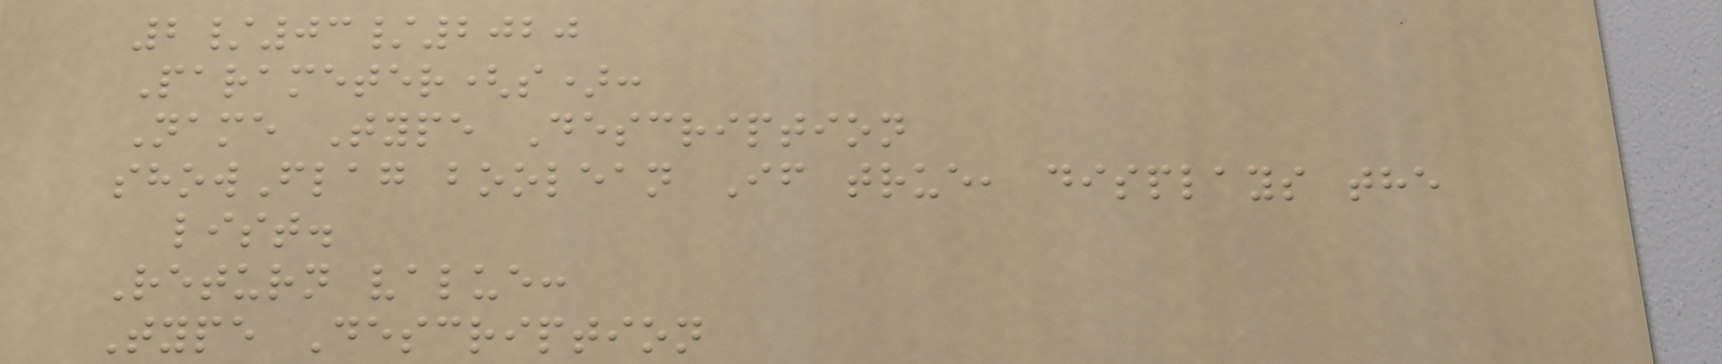2/03/2020
Parameter(s):
Name Type Description
showFlag boolean If true, displays the
list.
Return value:
Type Description
